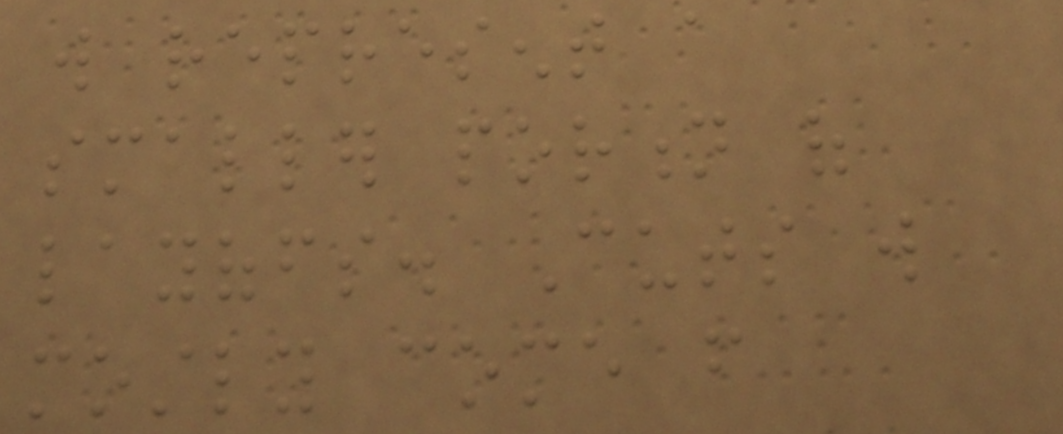will represent a
smaller portion of
layoffs. Cuts will
mostly come from
